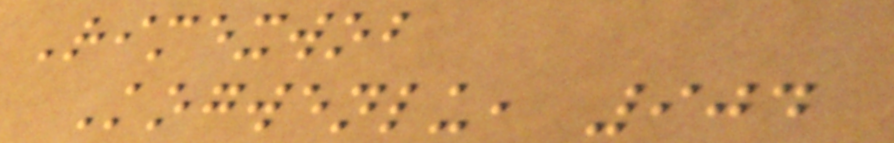Rimexwob
Kogwenlu, 904
